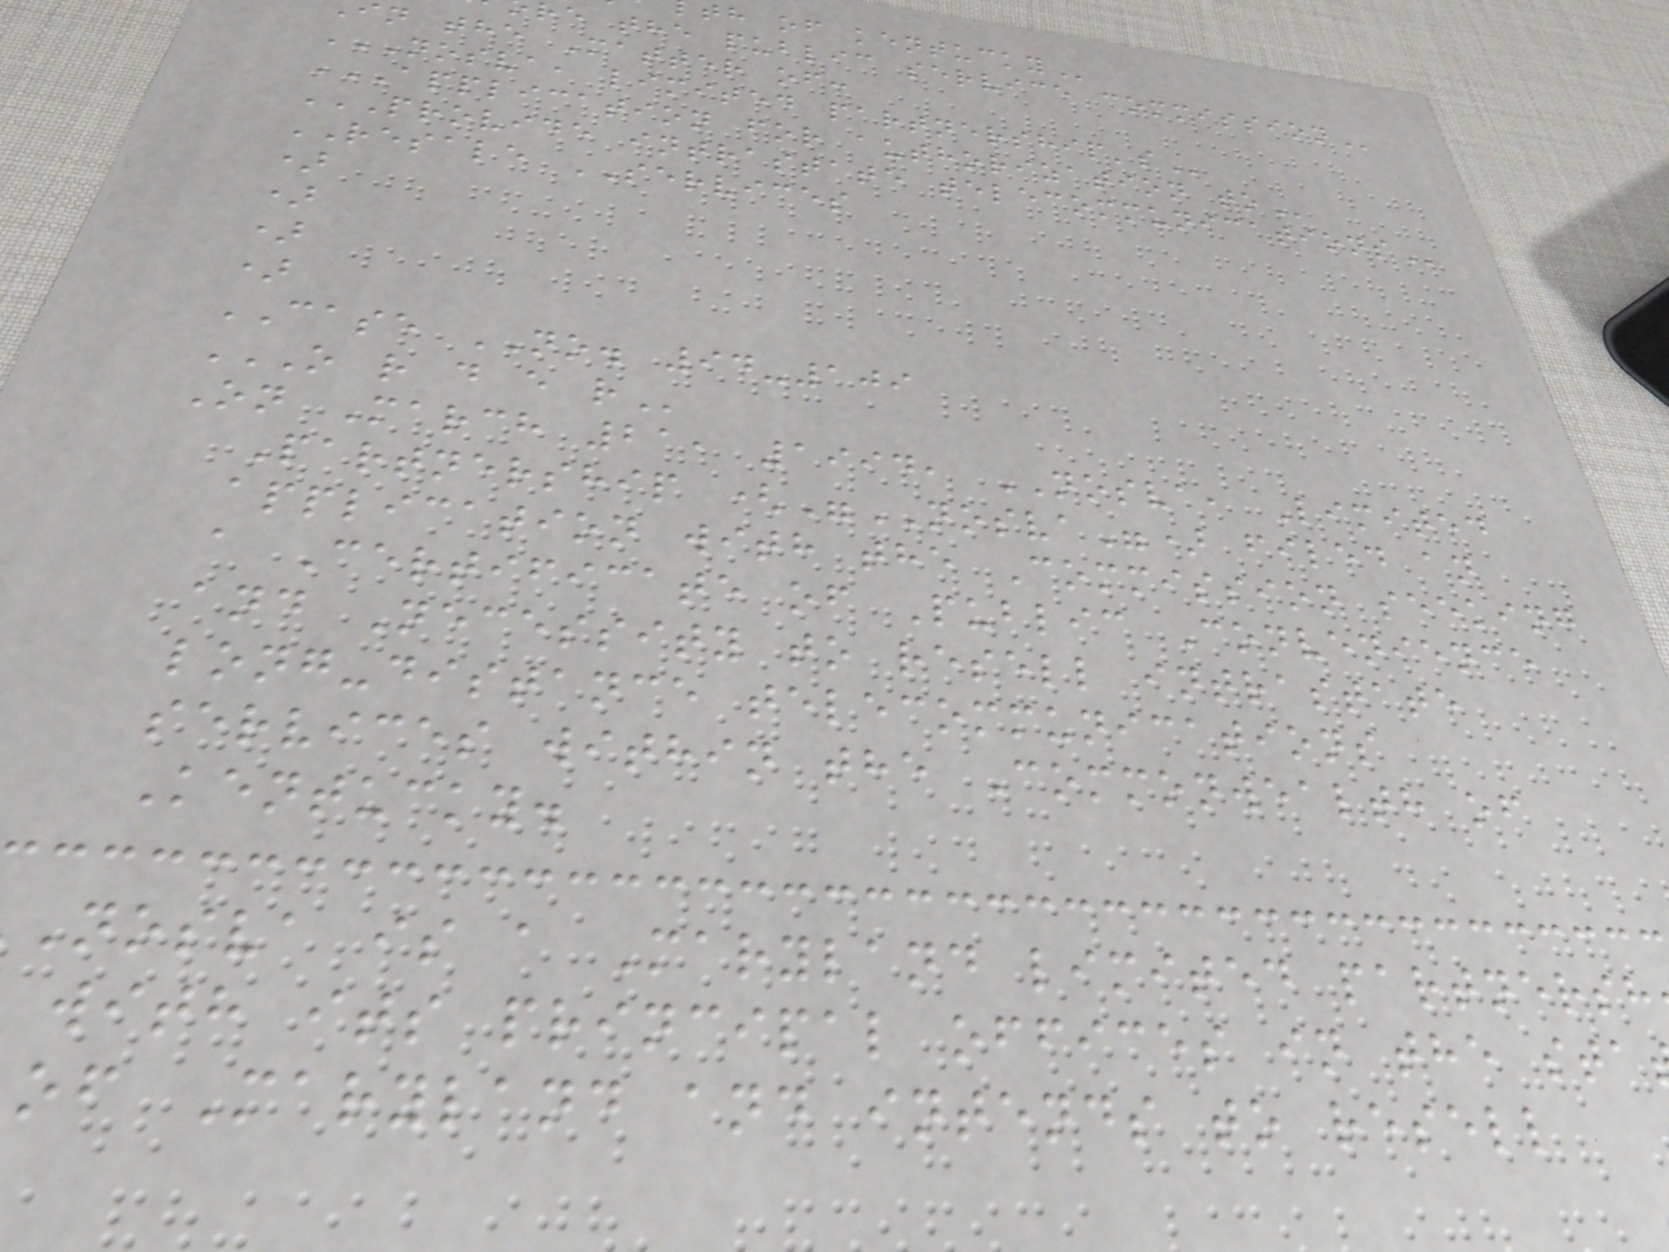re the public service
n the Matter of:
NOSVA, LIMITED PARTNERSHIP'S
APPLICATION FOR AUTHORIZATION TO
PROVIDE INTRASTATE TELECOMMUNICATIONS
RESALE SERVICES
)
)
)
)
CASE NO. 94-109
O R D E R
On March 21, 1994, NOSVA, Limited
Partnership ("NOSVA") filed an
application with the Commission seeking
a Certificate of Public Convenience
and Necessity to resell intrastate
long-distance telecommunications
services within the Commonwealth of
Kentucky.
nosva is a Maryland limited partnersh
with its principal offices in the sta
of Maryland and intends to resell
